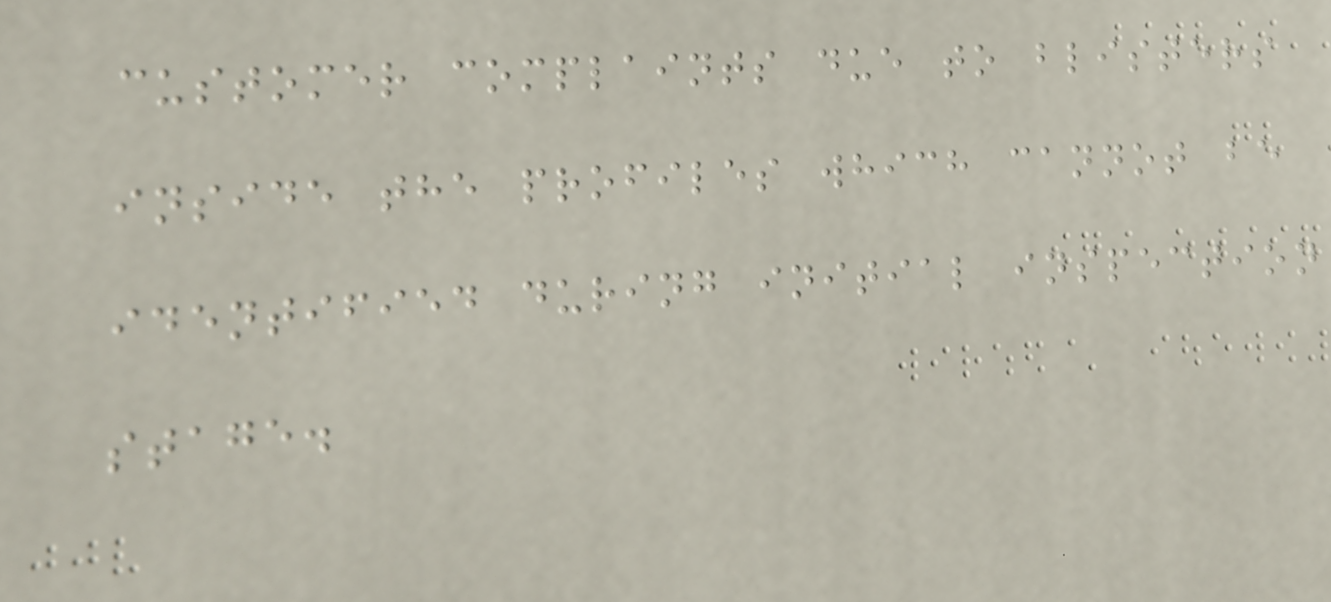customer complaints due to blisters
inside the profiles which cannot be
identified during initial inspection
stage.
